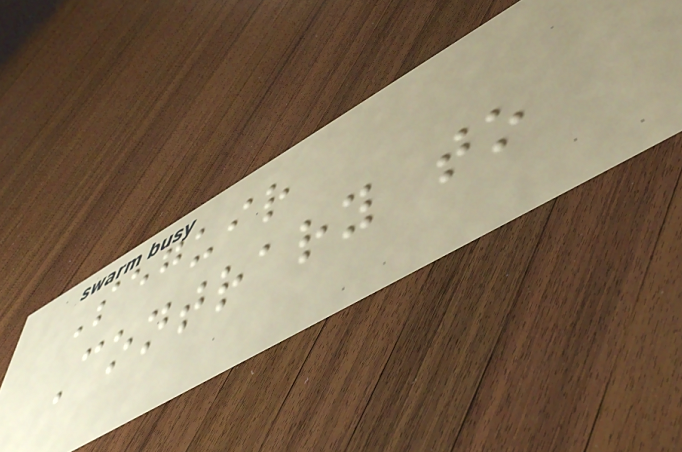Seguir
Contrary to
